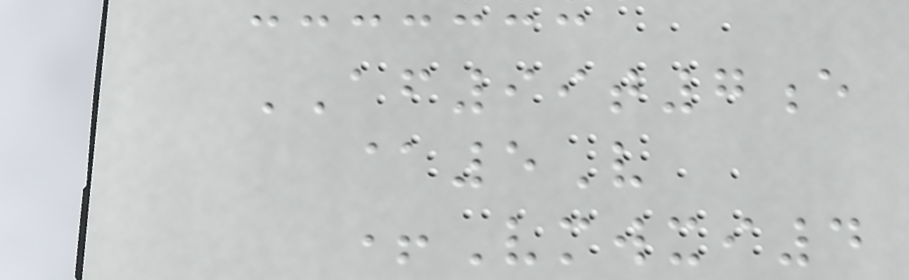AF99t7e
@5V
+Vmwxi4
